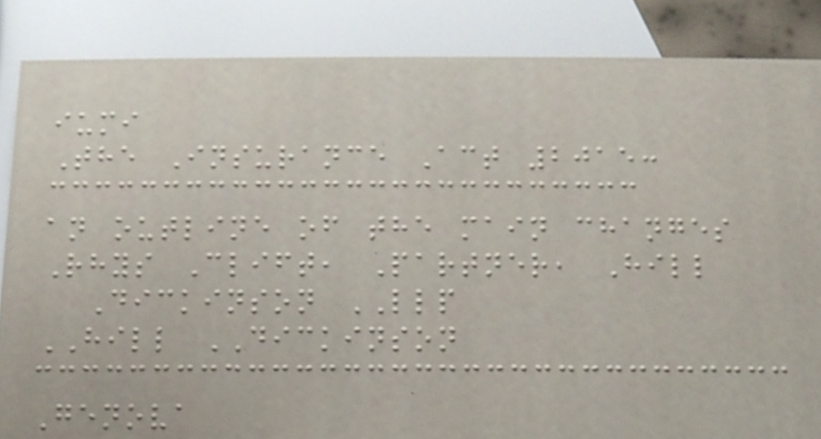iumi
The Insurance Act 2015:
an outline of the main changes
Rhys Clift, Partner, Hill
Dickinson LLP
HILL DICKINSON
Genova
